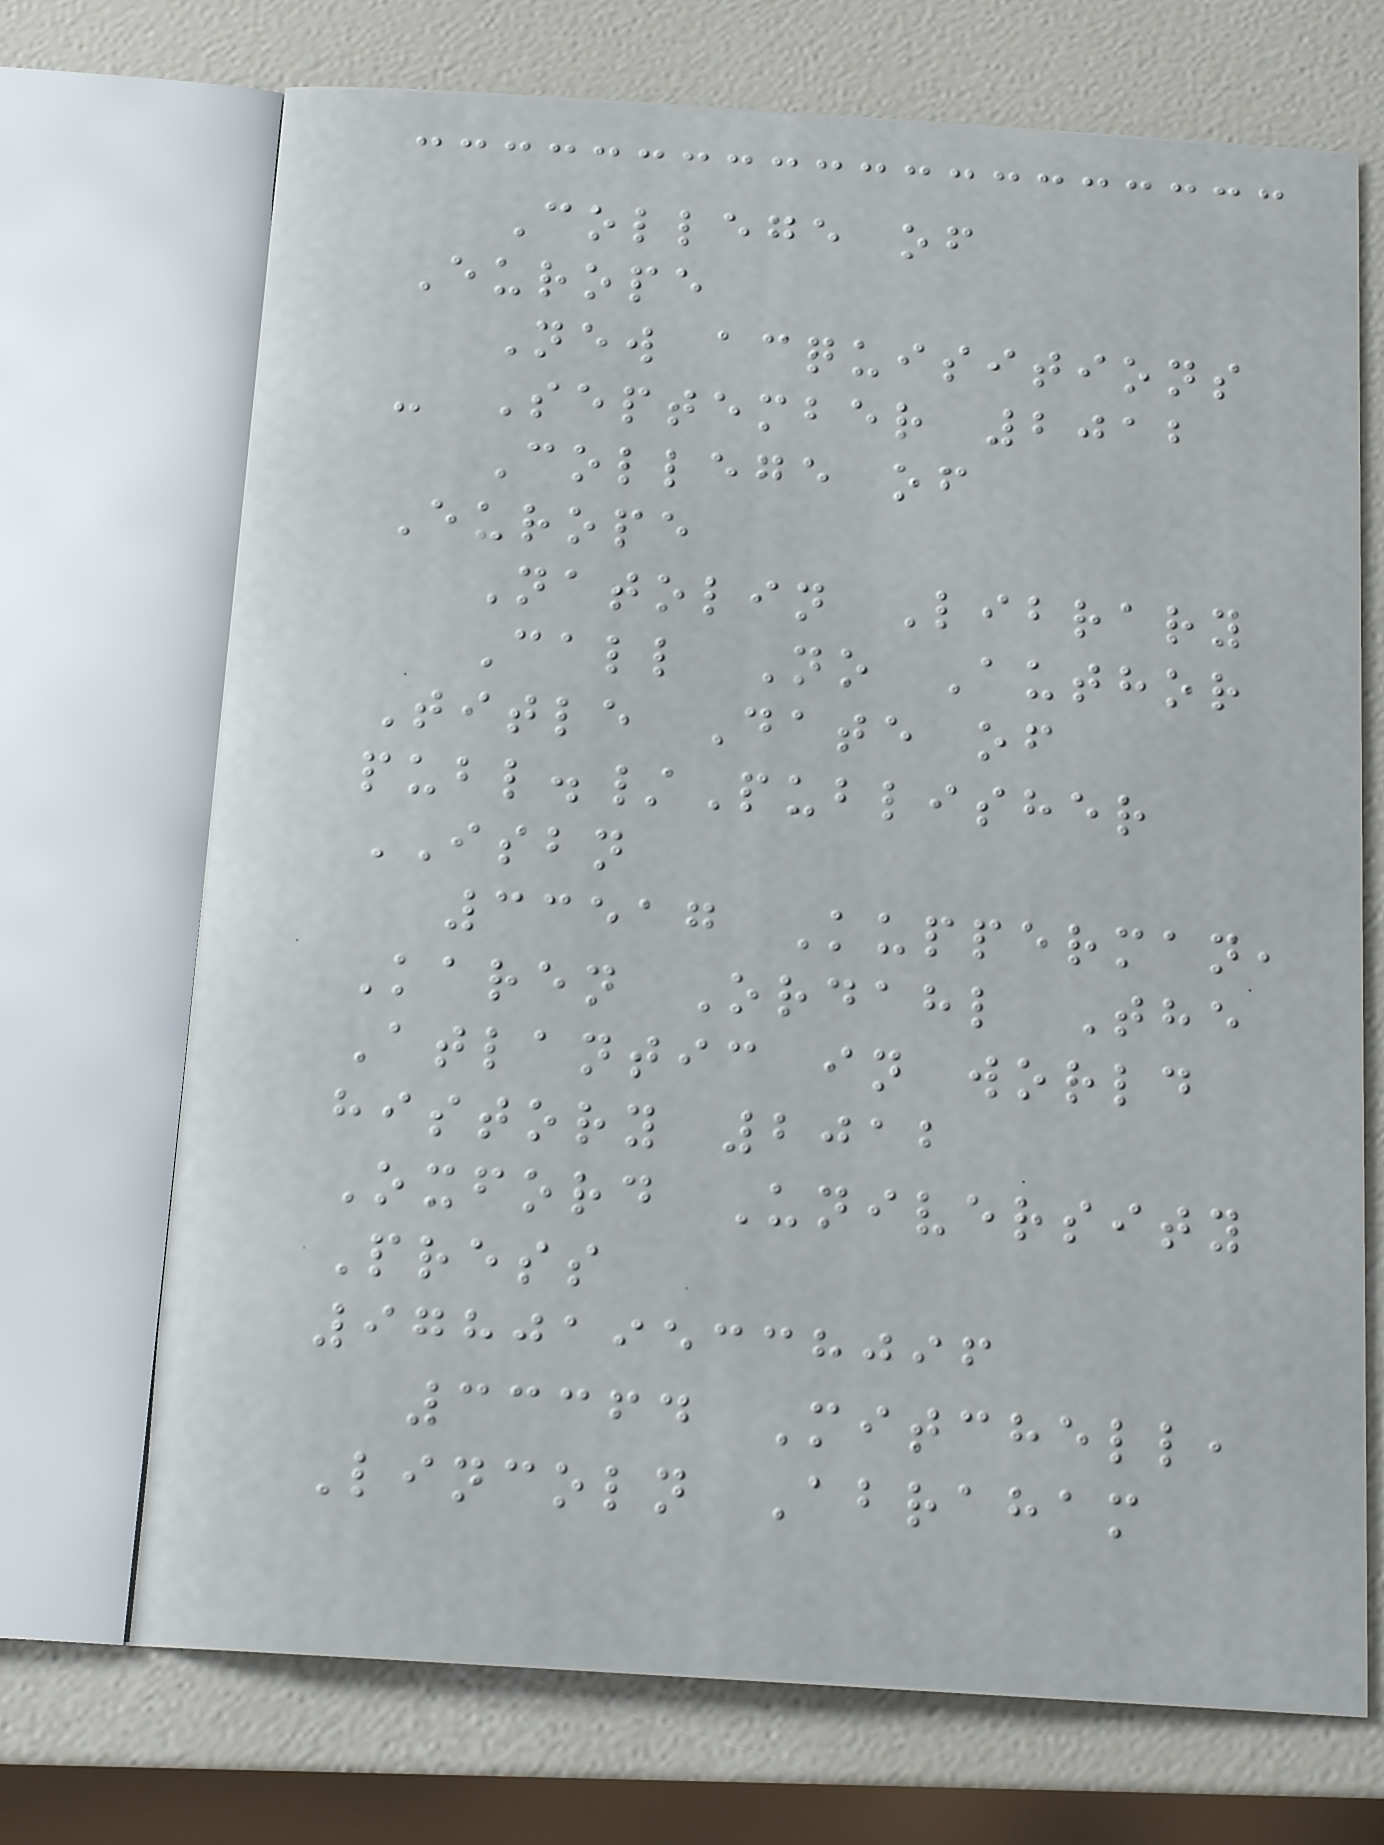College of
Europe
New acquisitions
- September 2012
College of
Europe
Natolin Library
Call No Author
Title Date of
publ./Publisher
ISBN
33517 Kupperman,
Karen Ordahl The
Atlantic in world
history 2012
Oxford University
Press
9780195338096
33364 Mitchell,
Lincoln Abraham
